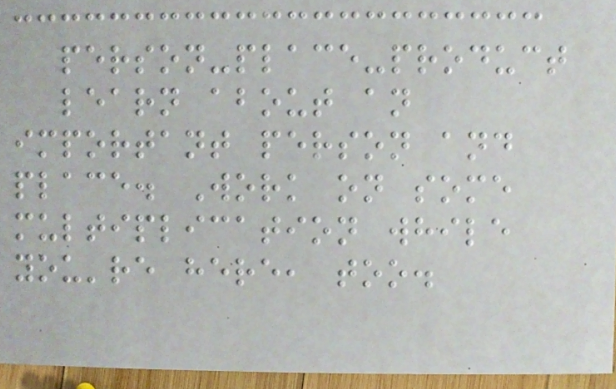person-place-product
learn about an
important person and
place. Work on some
multiplication while
you're here, too.
